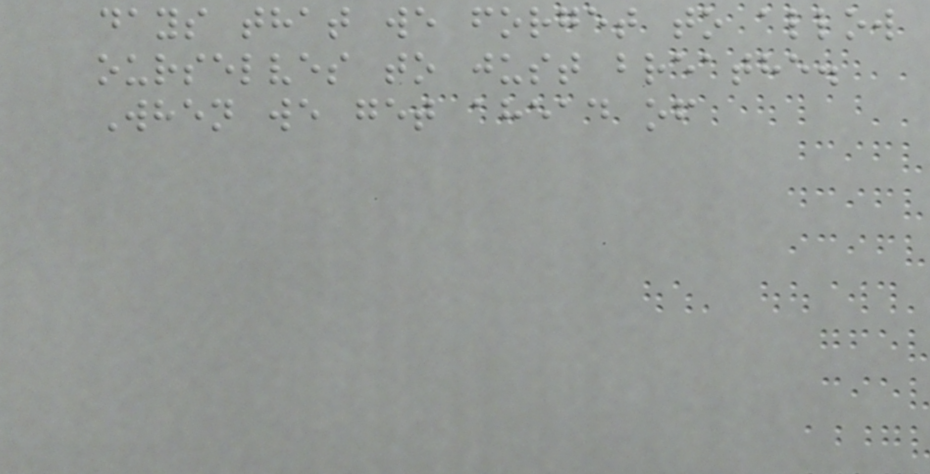days that we forget to allow
ourselves to just breathe.
When we get ahead of
